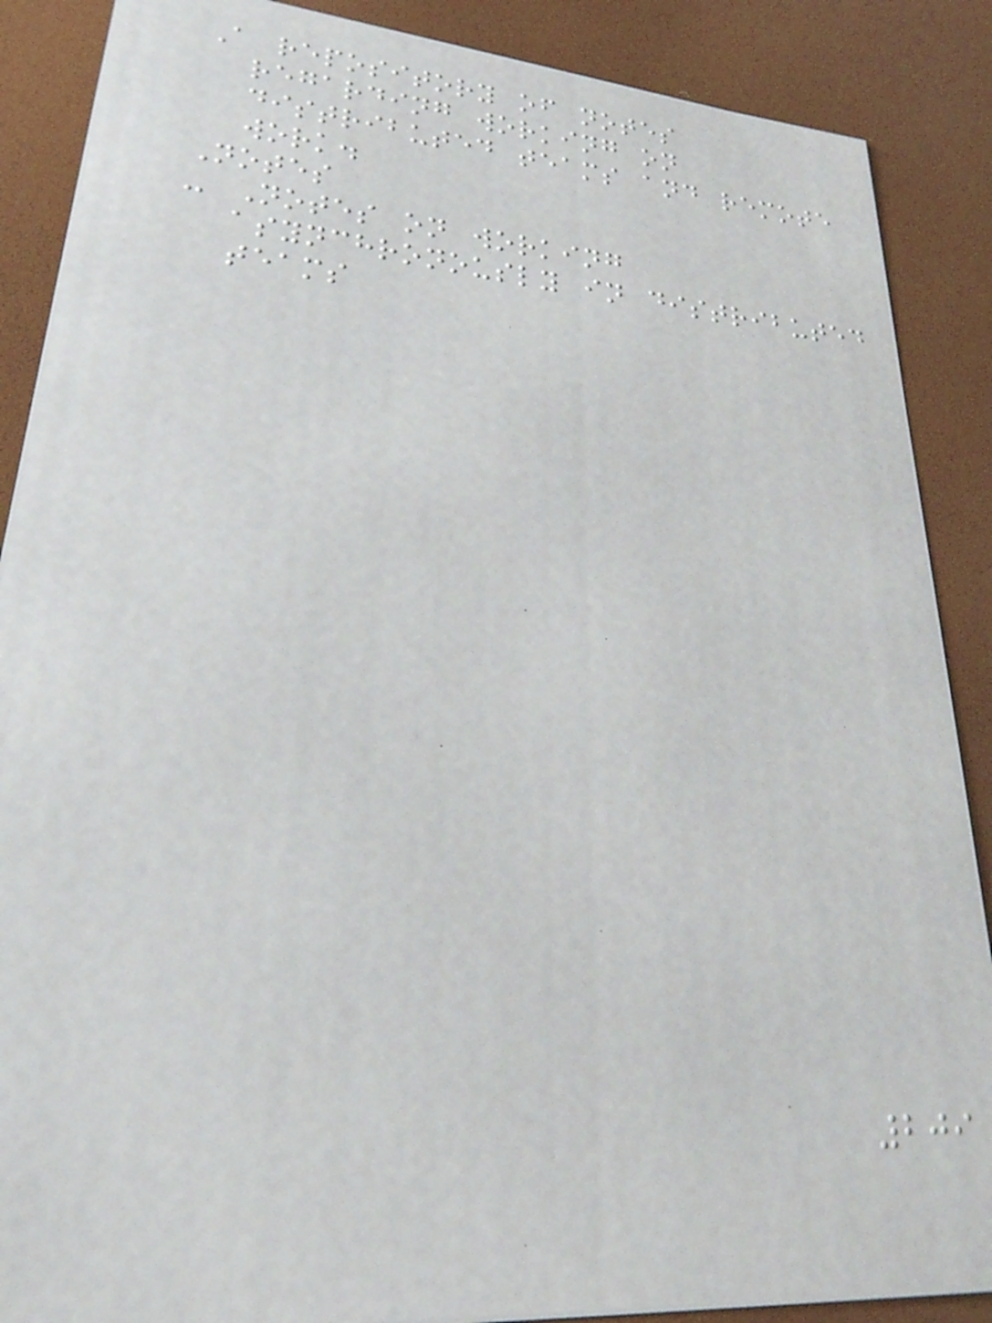A repository of notes
regarding working on
distributed teams and remote
work.
Notes
- Notes on working
asynchronously in distributed
teams
209
